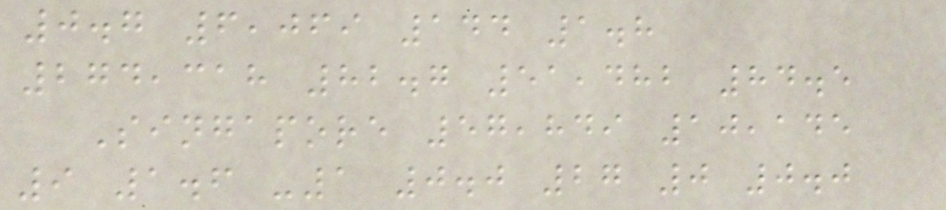0.7 6,069 144 1.8
274,318 82.7 51,482 84.5
Singapore 57,849 10,145
9 1.6 -1 0.0 27 0 0.0
